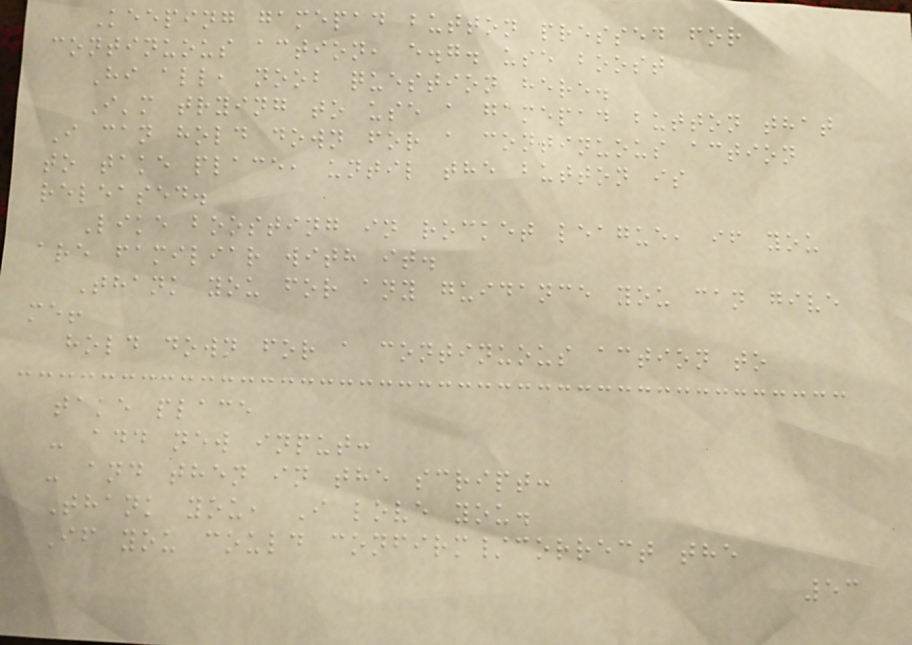Keeping gamepad button pressed for
continuous action, e.g. use boost
Hi all, noob question here.
I'm trying to use a gamepad button that
I can hold down for a continuous action
to take place, until the button is
released.
Like boosting in rocket league, if you
are familiar with it.
Thank you for any guidance you can give
me!
hold down for a continuous action to
take place
- add new input:
- and then in the script:
Thank you, I love you.
If you could confirm/correct the
53
